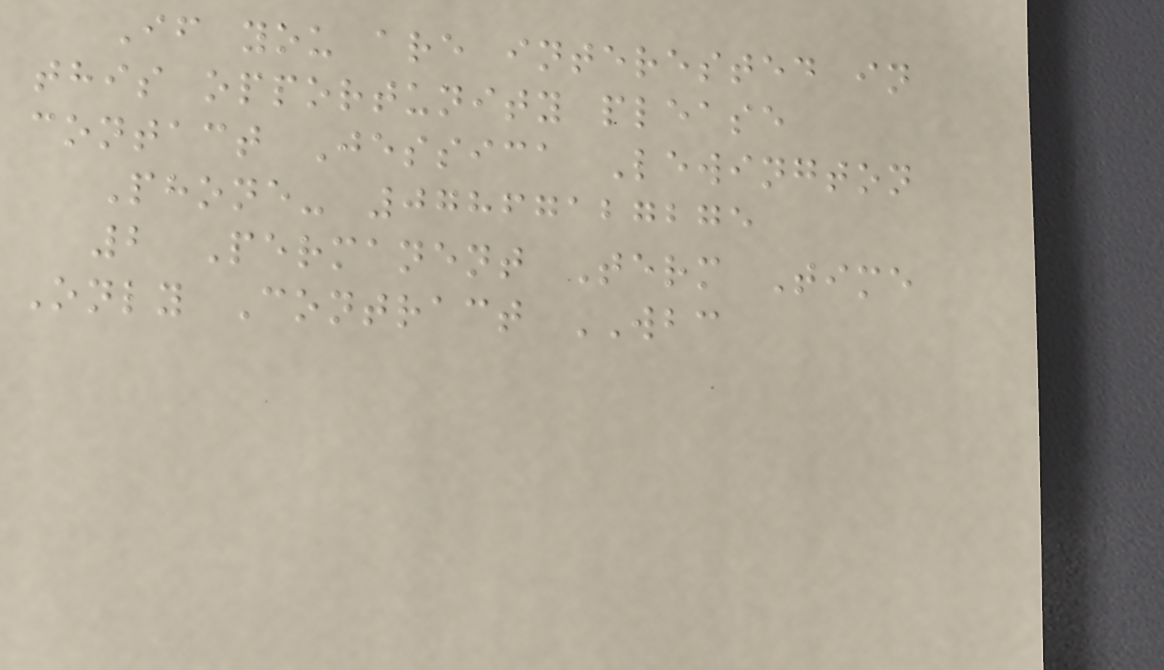If you are interested in
this opportunity please
contact Jessica Lewington
Phone- 07867127275
2 Permanent Term Time
Only Contract WBC
